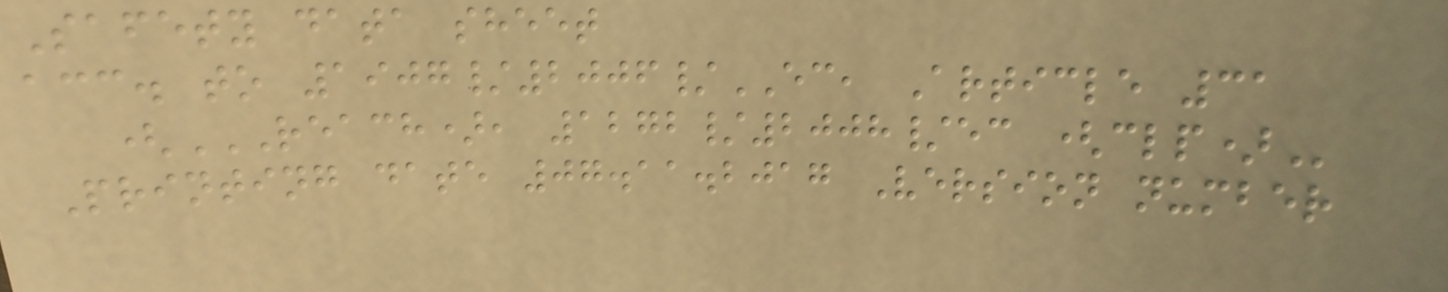Safety data sheet
acc. to 1907/2006/EC, Article 31
(REACH), 1272/2008/EC (CLP)
Printing date 07.11.2017 Version number
